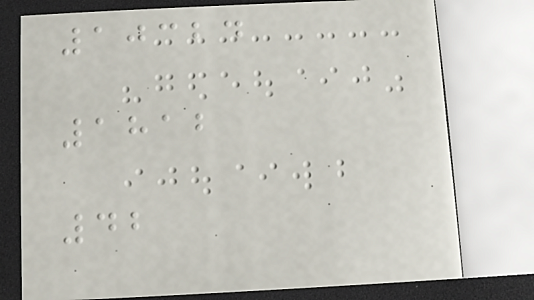10324
1812
42
